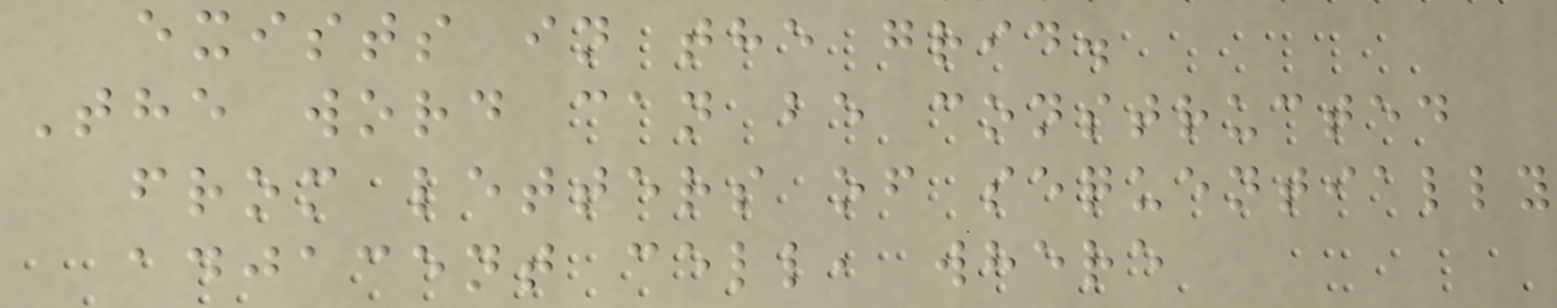exists in the grid.
The word can be constructed
from letters of sequentially
adjacent cell, where
